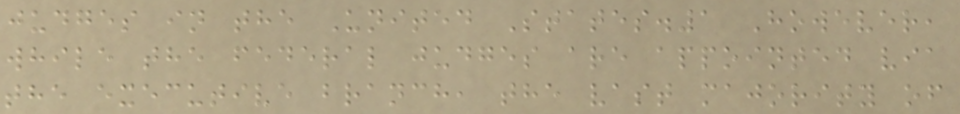judges in the United States.1 However,
while the federal judges are appointed via
the executive branch, the vast majority of
